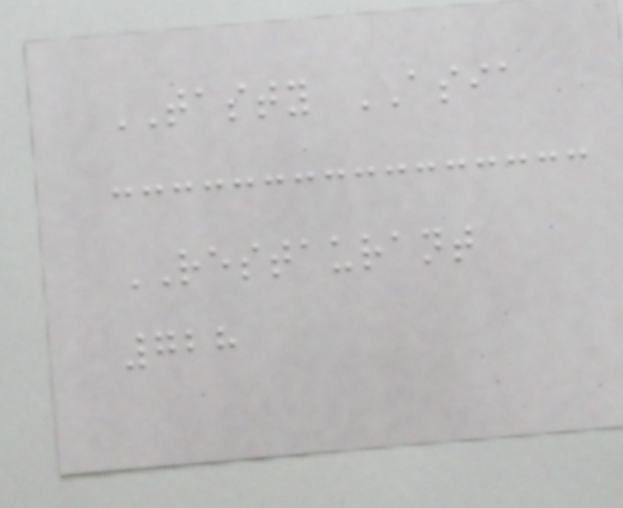TASTY ASIA
RESTAURANT
728
